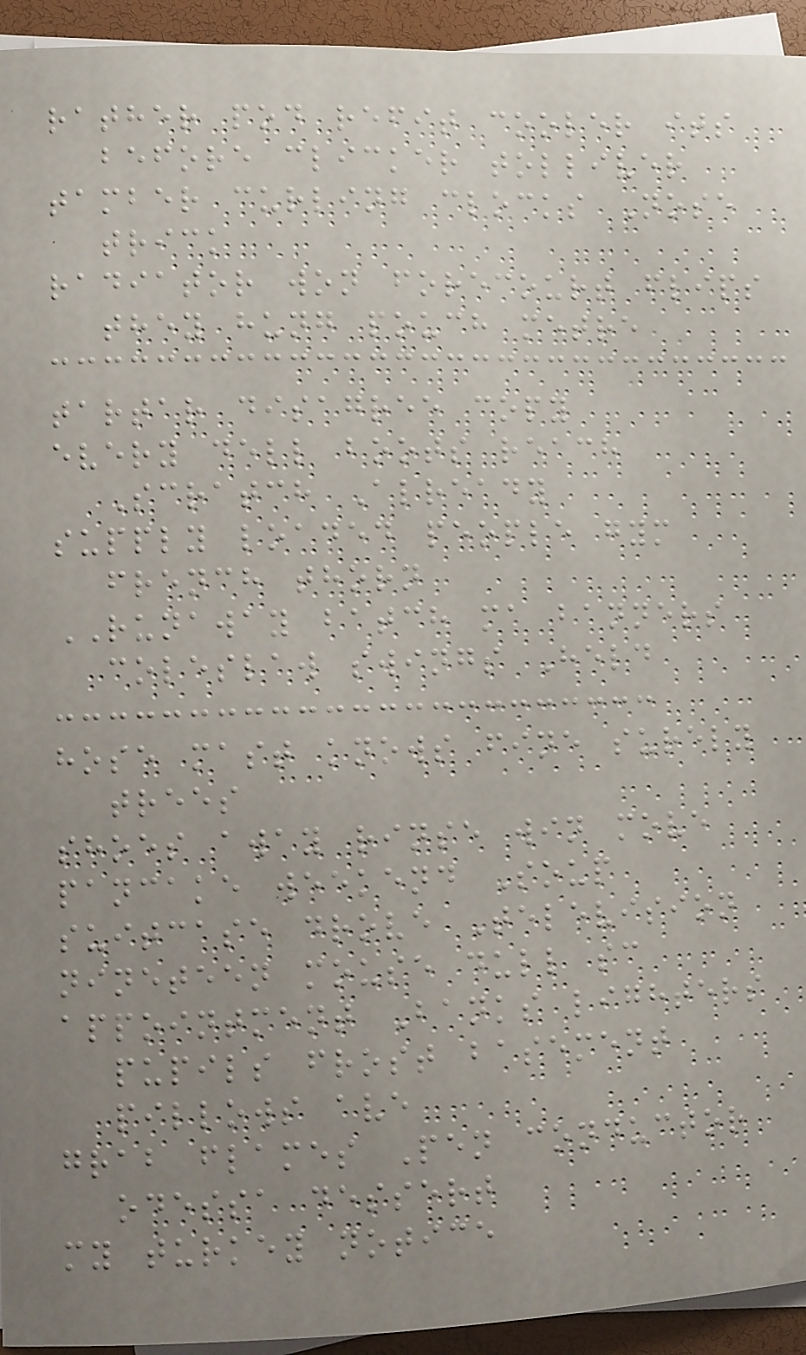rather pod refit cooler its
before clicker tolliver
tamber curling clocks Nose
trick
radiator won forecourt flips
they hung pouch metre
tartar disagree copy
every dell boots reach
Scratch Already
supply loaded people gym
french thorn
RUNAWAY batch ma banners
coleslaw swings Held
hose mast knows fine surely
trees
shoes away rinse win move
pancake weekend Soup
suitcase drove Television
nineteen mouse dull sc
appointment Banks lighters
pupils frost basement
pillows ave
grab flames Pen conductor
odessa dessert
my turkey notice
